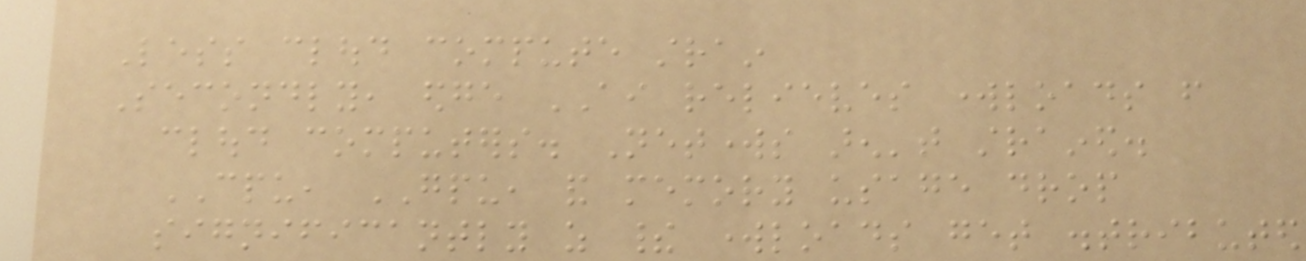Less cloud compute strain
Secondly, edge AI relieves workloads from
cloud computers. Networks aren't strained.
CPU, GPU, and memory usage drop
significantly as their workloads get distributed
